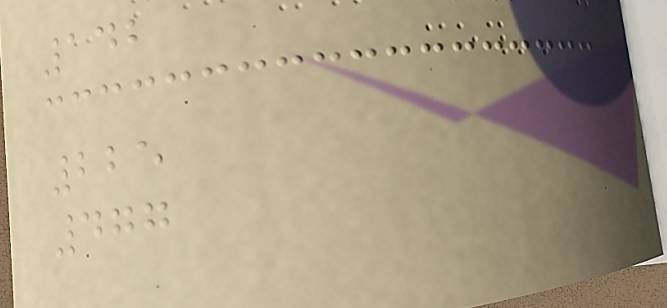142
225
477
